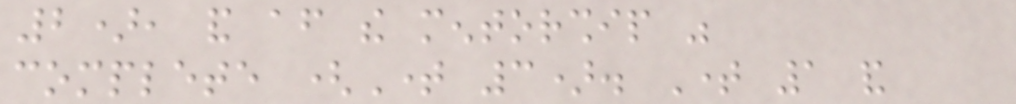2), and after the mentorship was
complete (Time 3). Time 1 and
